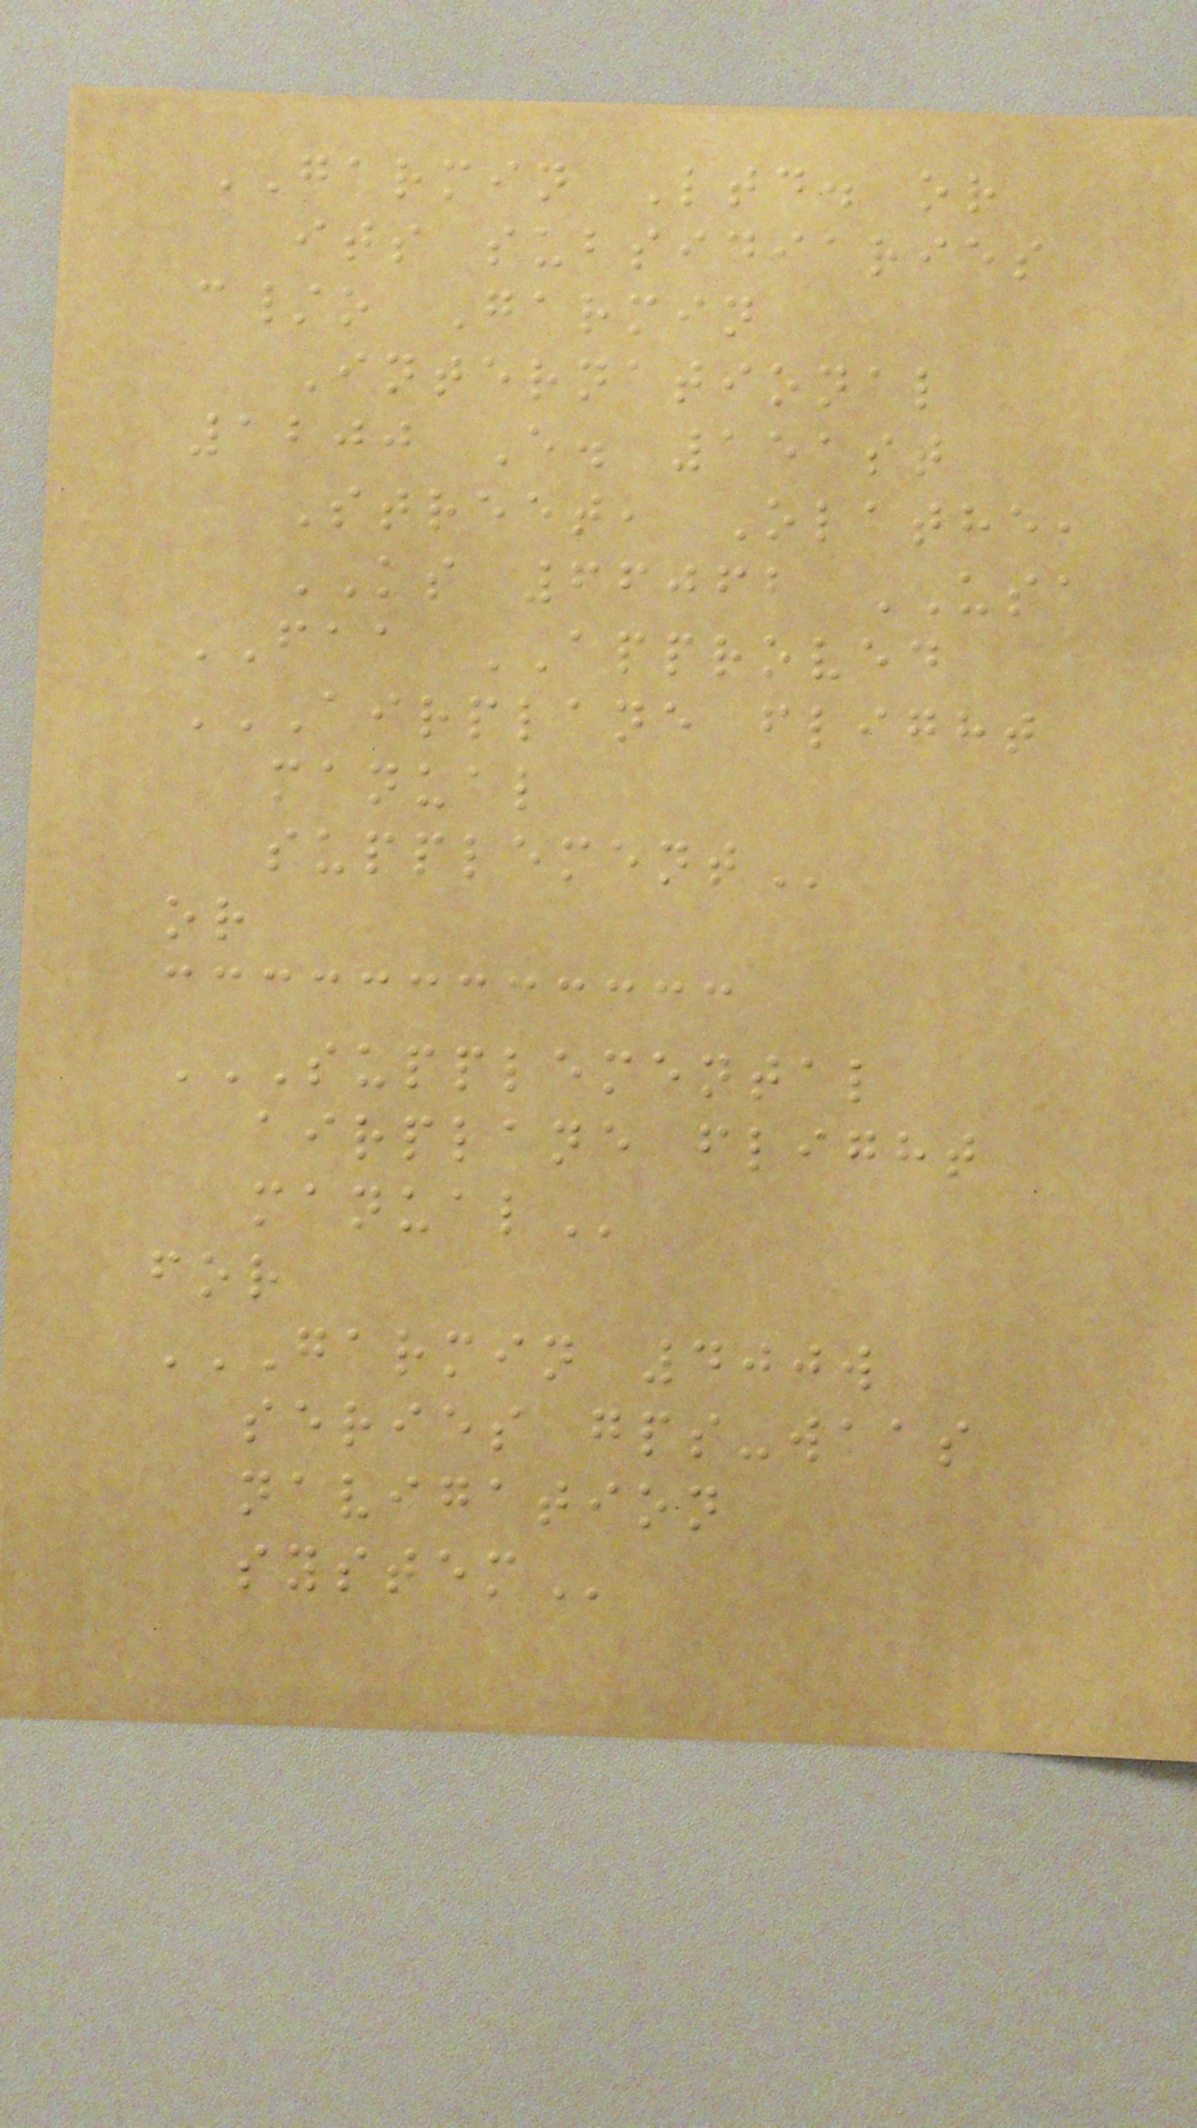GARMIN Ltd. or
its subsidiaries
c/o Garmin
International
1200 E. 151st
Street, Olathe,
KS 66062 USA
FAA APPROVED
AIRPLANE FLIGHT
MANUAL
SUPPLEMENT
or
SUPPLEMENTAL
AIRPLANE FLIGHT
MANUAL
for
GARMIN 400W
SERIES GPS-WAAS
NAVIGATION
SYSTEM
